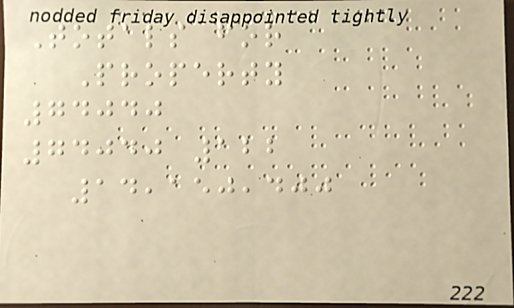Totals for
Property
74040
74040 122
14,150,400
